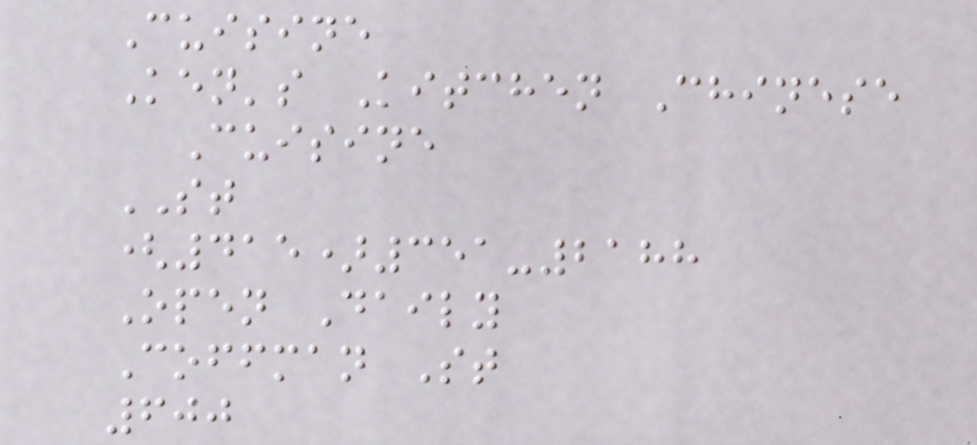Cuisine
Ken's Kitchen Chinese
Cuisine
ST
(415)351-2188
Open Daily
Coffman St
600
